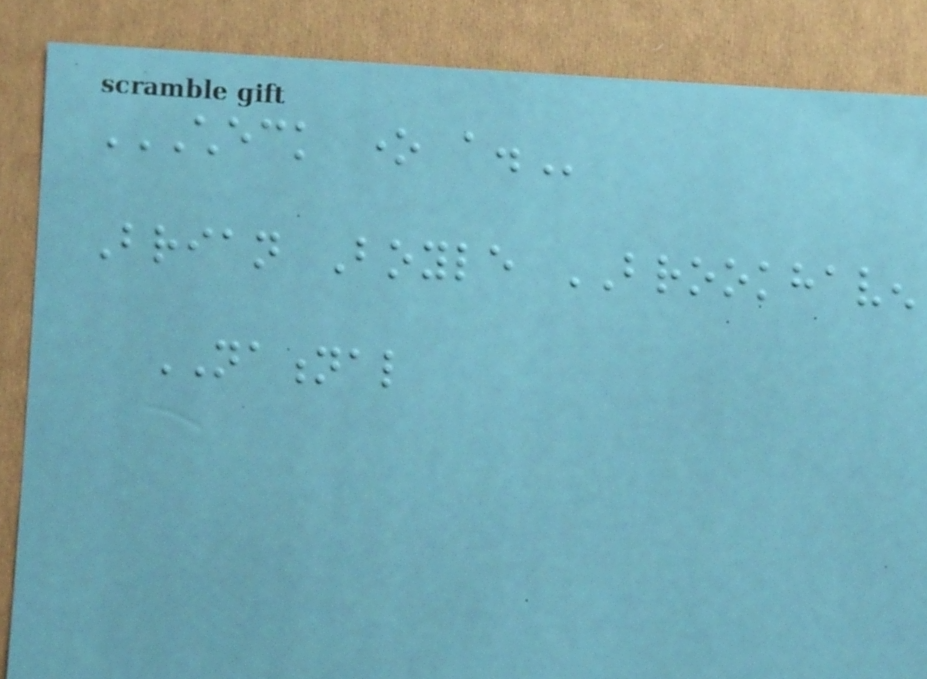CHECK ONE A.
Brian Boyle BROOKHAVEN
NATIONAL
